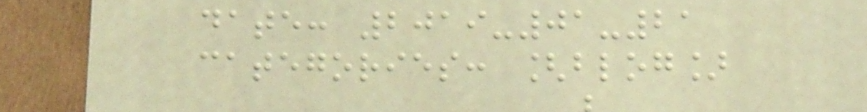date: 2019-01-21
categories: [blog]
